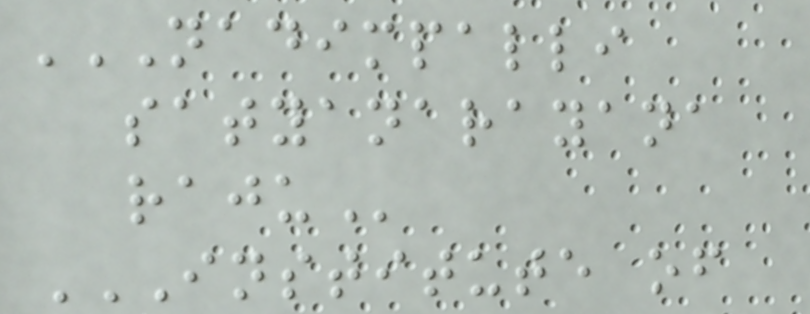NADIMPALLI
SATYANARAYANA
RAJU
INSTITUTE OF
